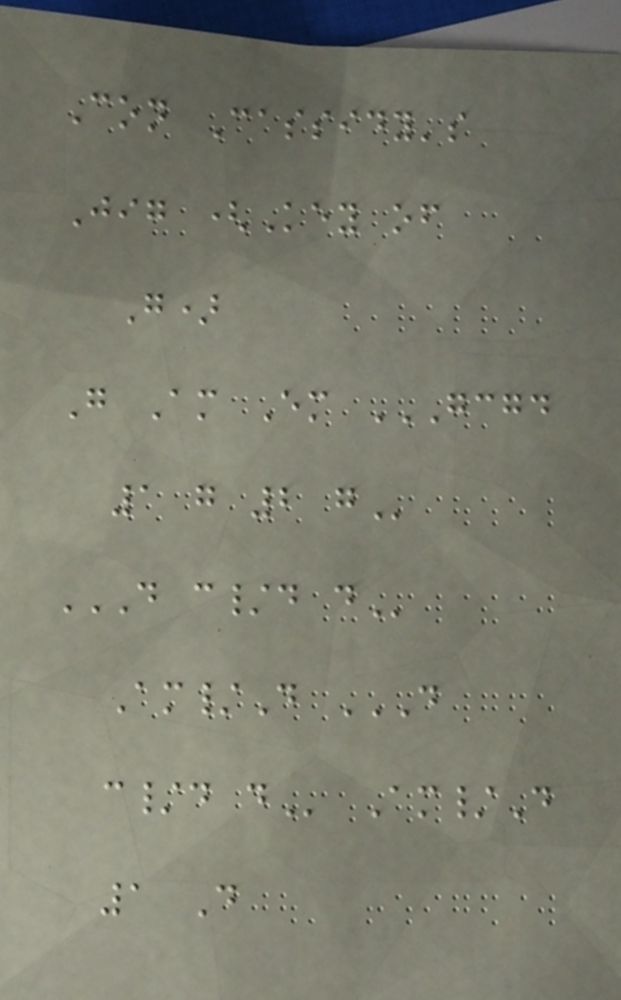Con Cassidy's
Jig (Key of
G)
G Am Em GCGD
1 G 2 G
D C/D D
Am/D D
C/D D Am/D
1 D
